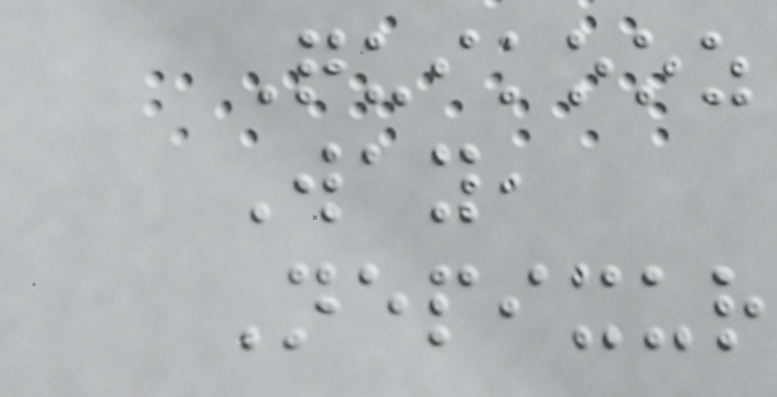Quikooz
Way,
Nepixur
